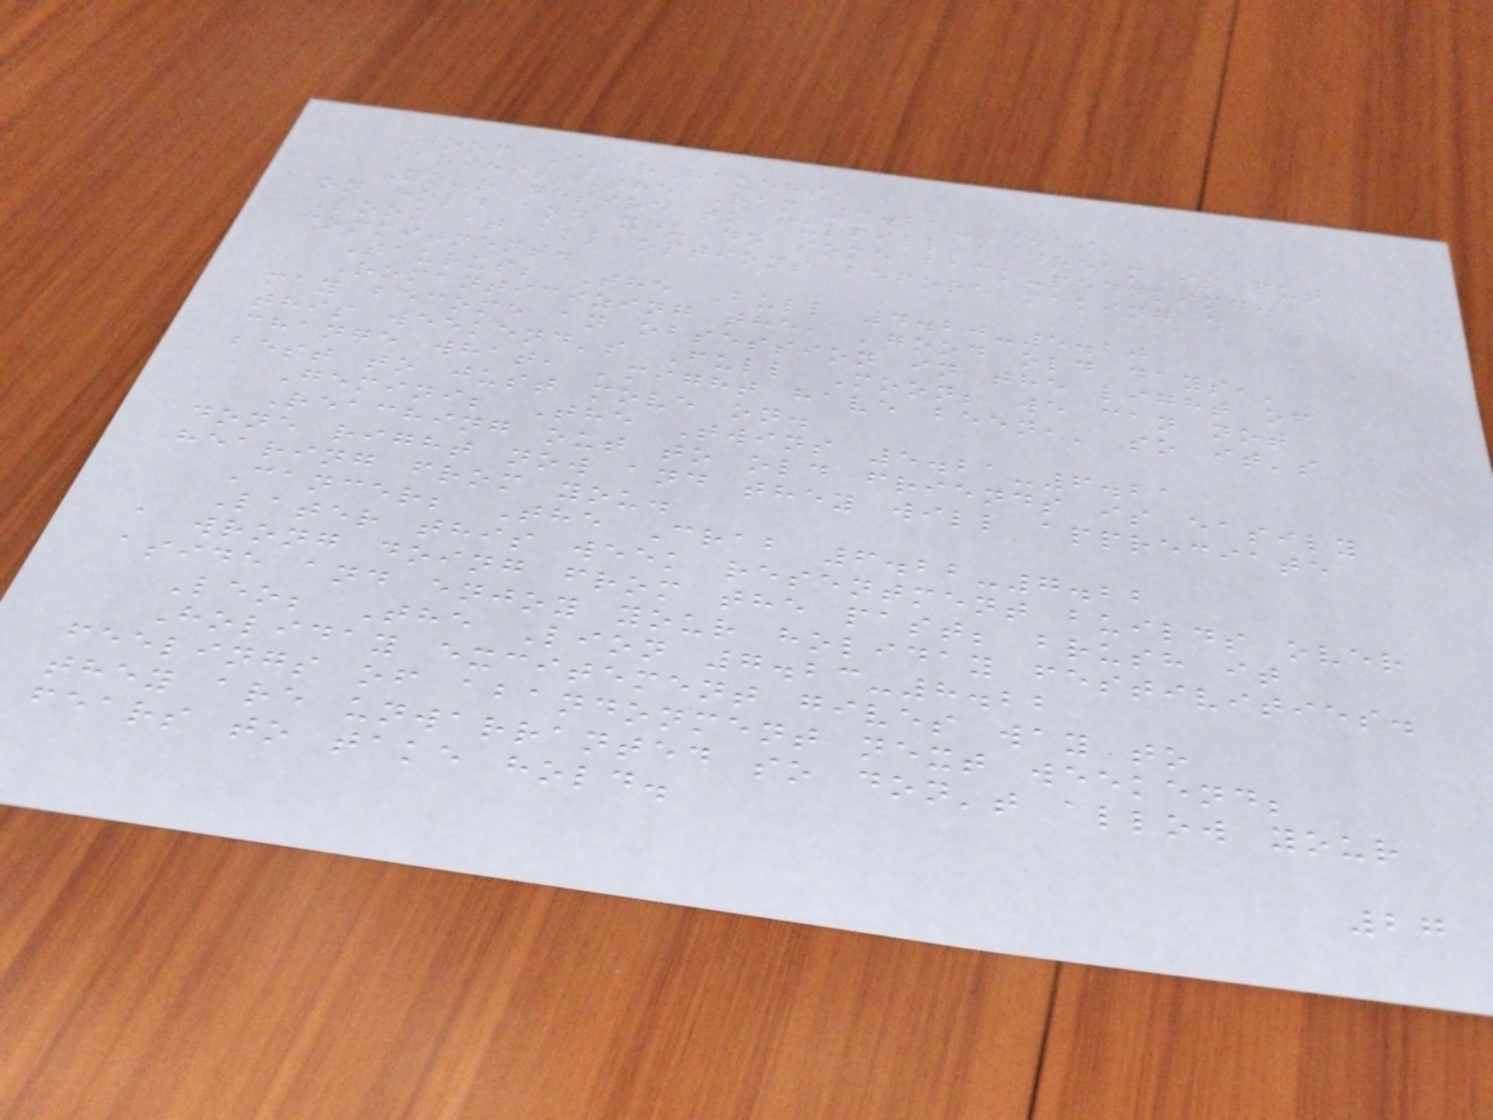Woof StarGazers,
Aries; The Ram 3.21-4.19
Your desire to fulfill a dream is put
on hold and you do some back-peddling.
Look at all options before making a
commitment.
Taurus; The Bull 4.20-5.20
Romanticizing the, 'good old days,'
may become an obsession in the light of
this weekend's Full Moon; we can not
change what, 'might have been,' so it's
best to just move on.
Gemini; The Twins 5.21-6.21
Reaching out to old friends is easily
done right now and they will appreciate
hearing from you.
Cancer; The Crab 6.22-7.22
Later this week resentment builds over
a wrong doing from the past; brush it
aside and enjoy your holiday festivities.
Leo; The Lion 7.23-8.22
Holiday excitement gives way to
feelings of abandonment next weekend;
they are unwarranted so don't allow your
fears to take hold.
27
